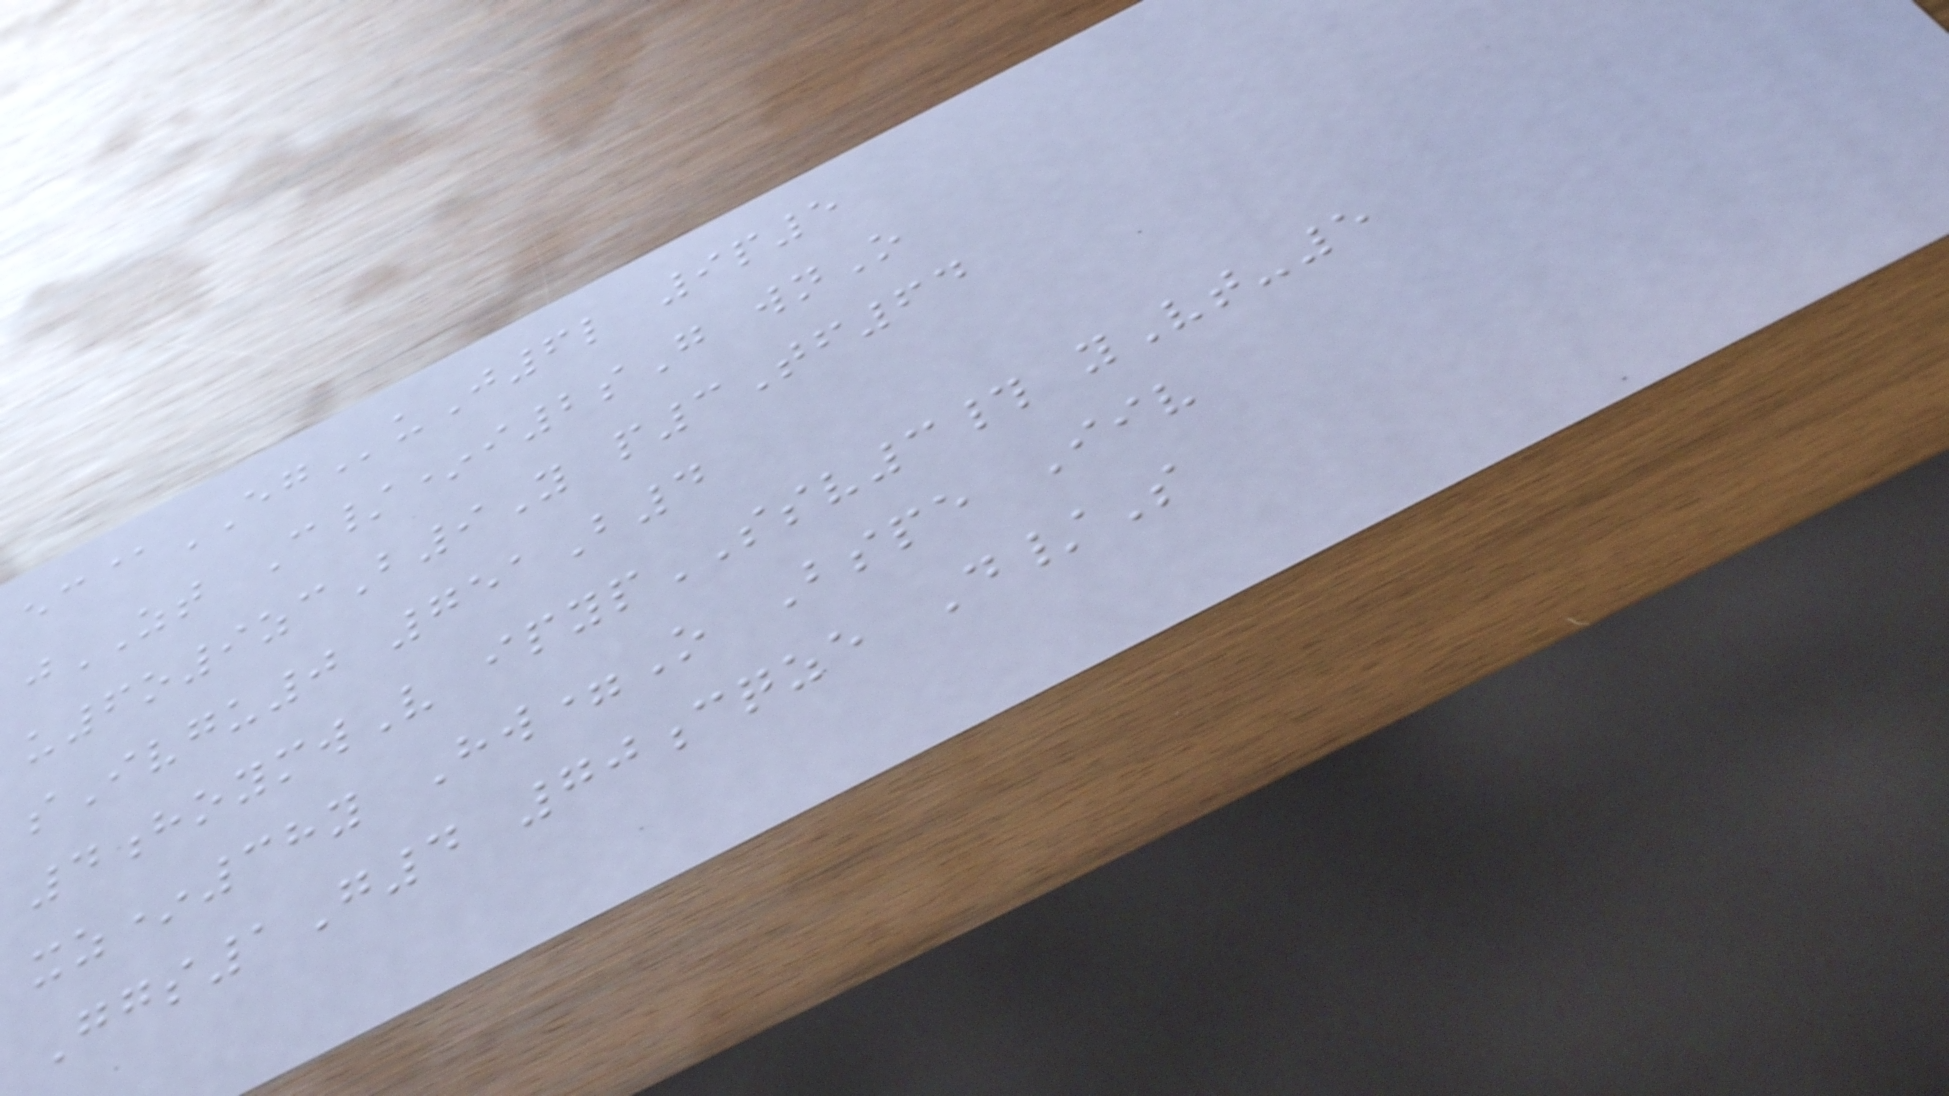ec@EGuJ6l 9p5
jZT C/*i2sG wnO
u6o9zcB9Y p3Tf64
sIvgu0 751B4
4hoymwV ipypSSV3# yVt-5
xz*38y Hw=O Bspe Iiv
Ggs1G4 70cqze D/S
